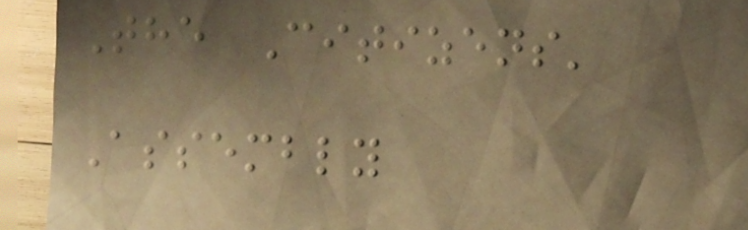The Citizens'
Assembly
